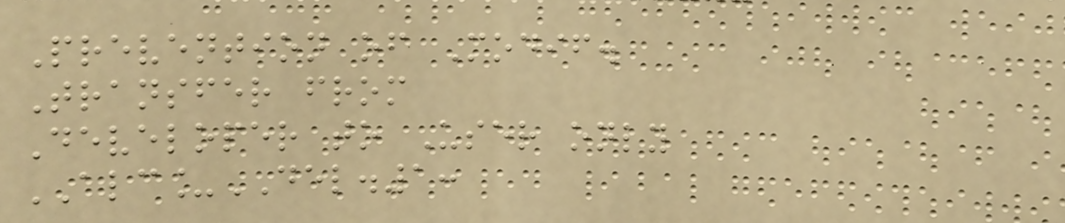Prevention of Modif.
Transfer from
Developer to User only
ALC_DEL.1:
